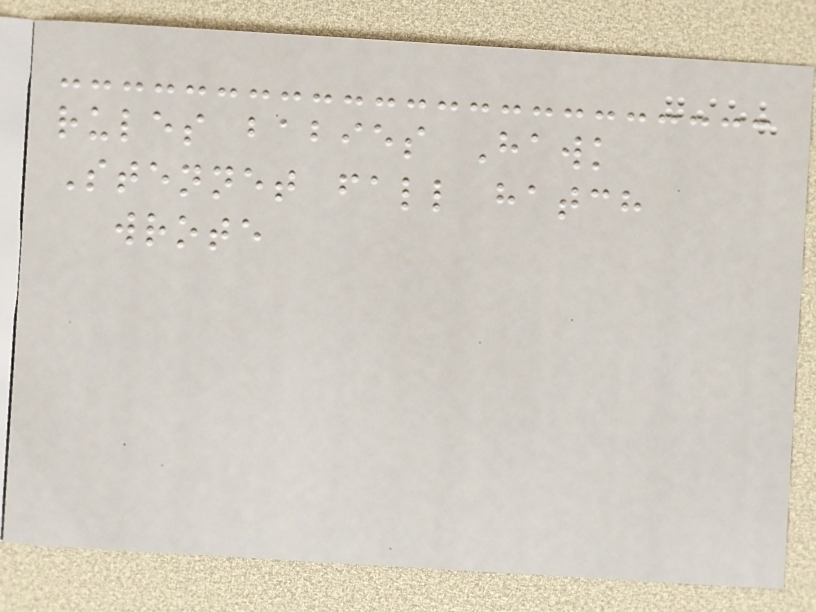rules babies Hawk
Stennet fall hatch
wrote
